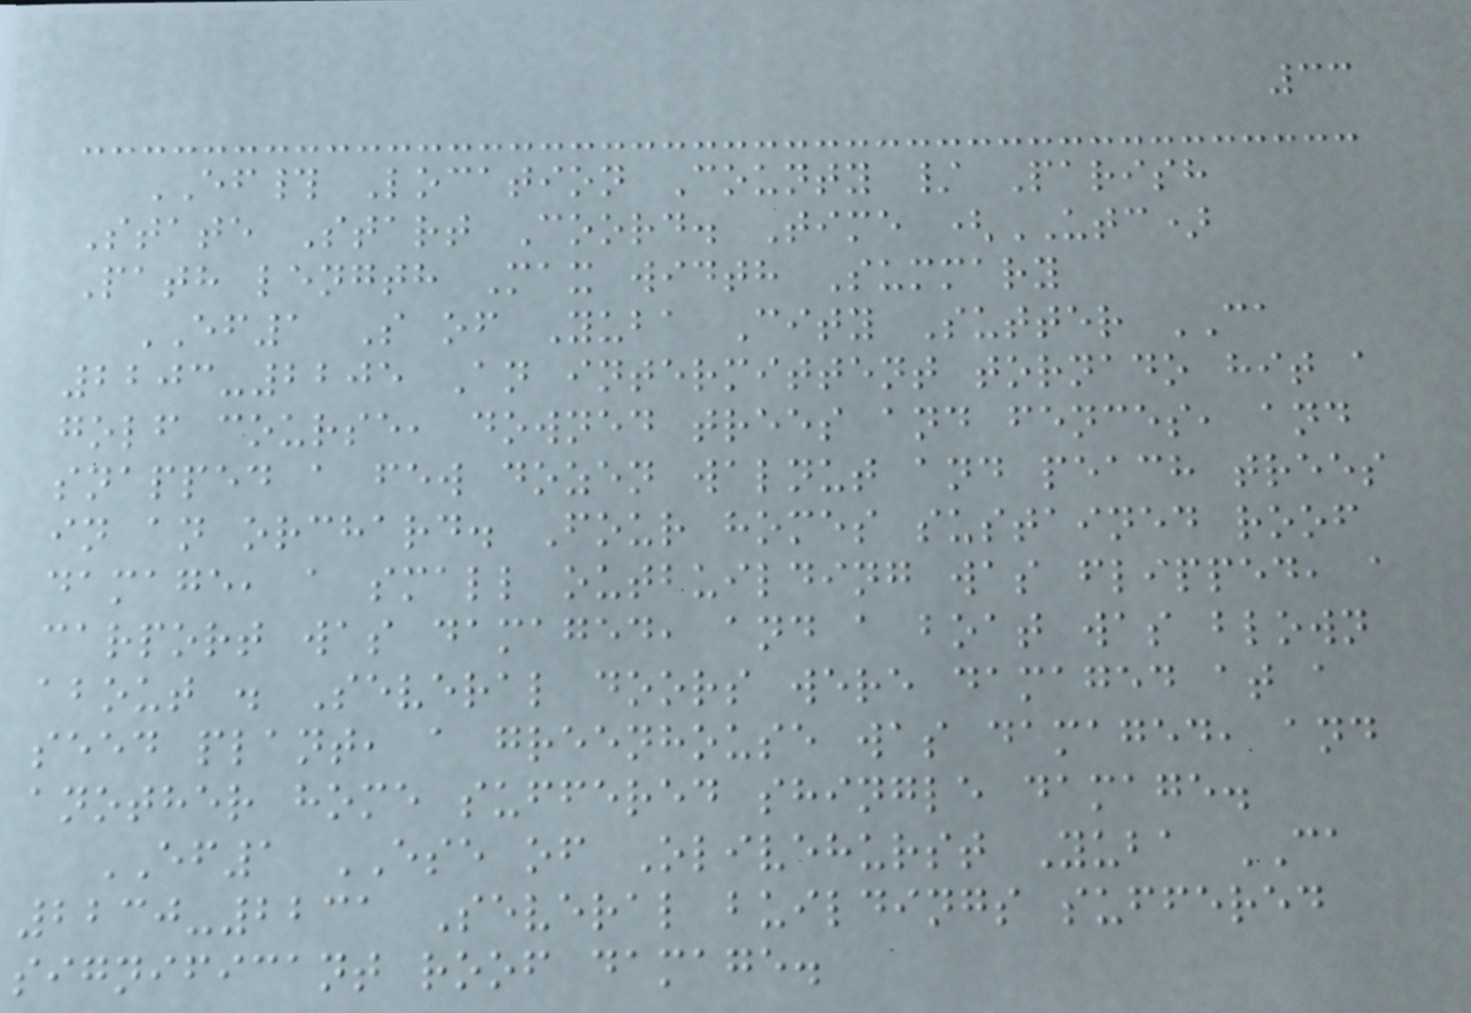33
EF# Location County / Parish
State Start Coord. Time (UTC)
Path length Max width Summary
EF1 S of Yuba City Sutter CA
2203-2205 An intermittent tornado hit a
golf course, downed trees and fences, and
snapped a few dozen walnut and peach trees
in an orchard. Four homes sustained roof
damage, a small outbuilding was flipped, a
carport was damaged, and a boat was blown
about . Several doors were damaged at a
seed plant, a greenhouse was damaged, and
another home suffered shingle damage.
EF1 ESE of Olivehurst Yuba CA
2230-2231 Several buildings suffered
significant roof damage.
